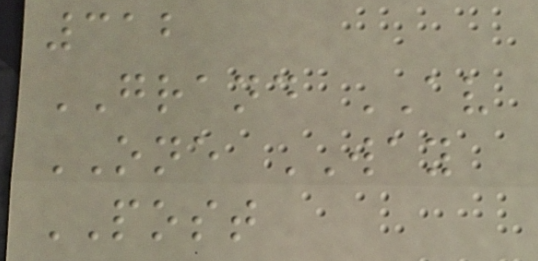312
GRAND AV
ONE WAY
POST
